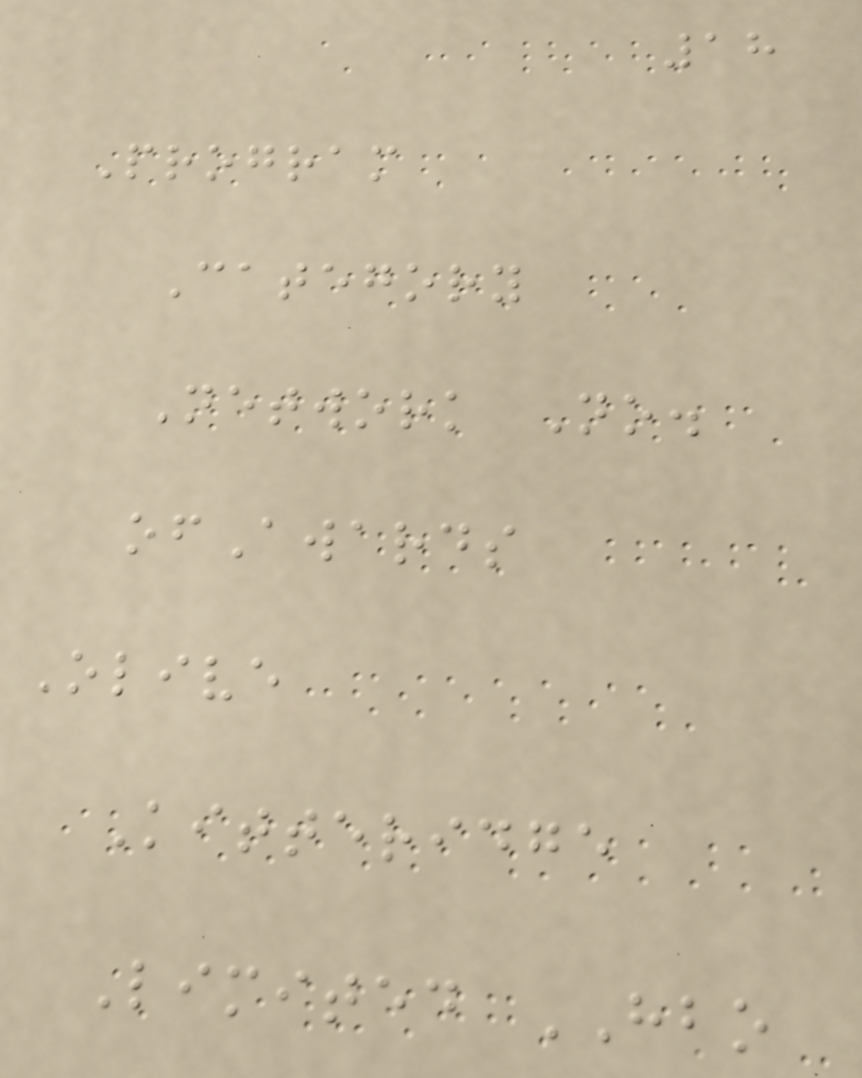18
Program
Category
Network No.
ofAwards
Olive
Kitteridge
Limited HBO
